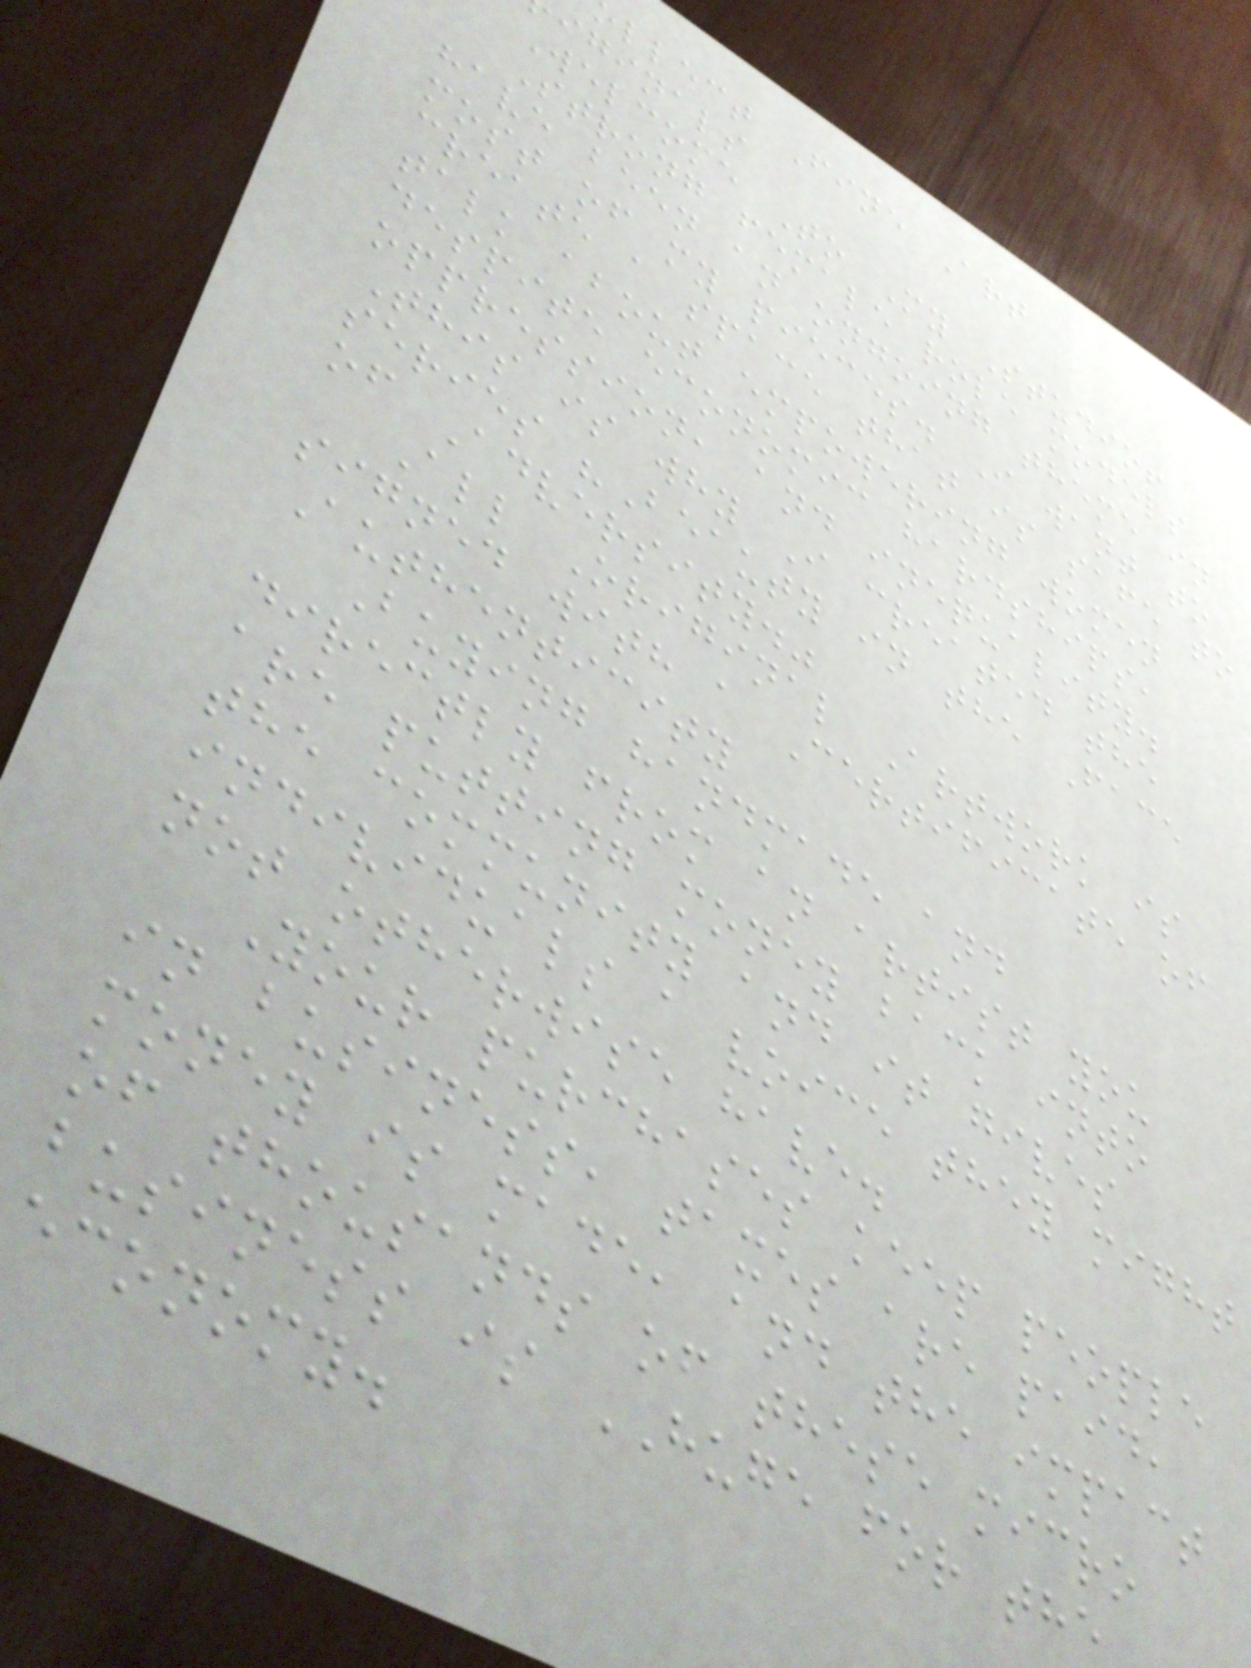llect Fine Art
iginals
Welcome To My Studio!
Strong female role models
have been an ongoing theme in
most of my pieces. I want to
create a space that is safe to
talk about empowering women
despite economic hardships,
oppression, and inequality.
This is why I created the
series "Beauty in the Face
of Adversity."
All Original Artwork is
signed with a Certificate of
Authenticity
Buying handmade and
directly from an artist you
are putting money back into
the community and it gives
individuals a voice they might
not otherwise have.
Your purchases keep people
in business, taxes are paid,
money is made, and the impact
of thousands of these micro
business is HUGE for the
economy.
